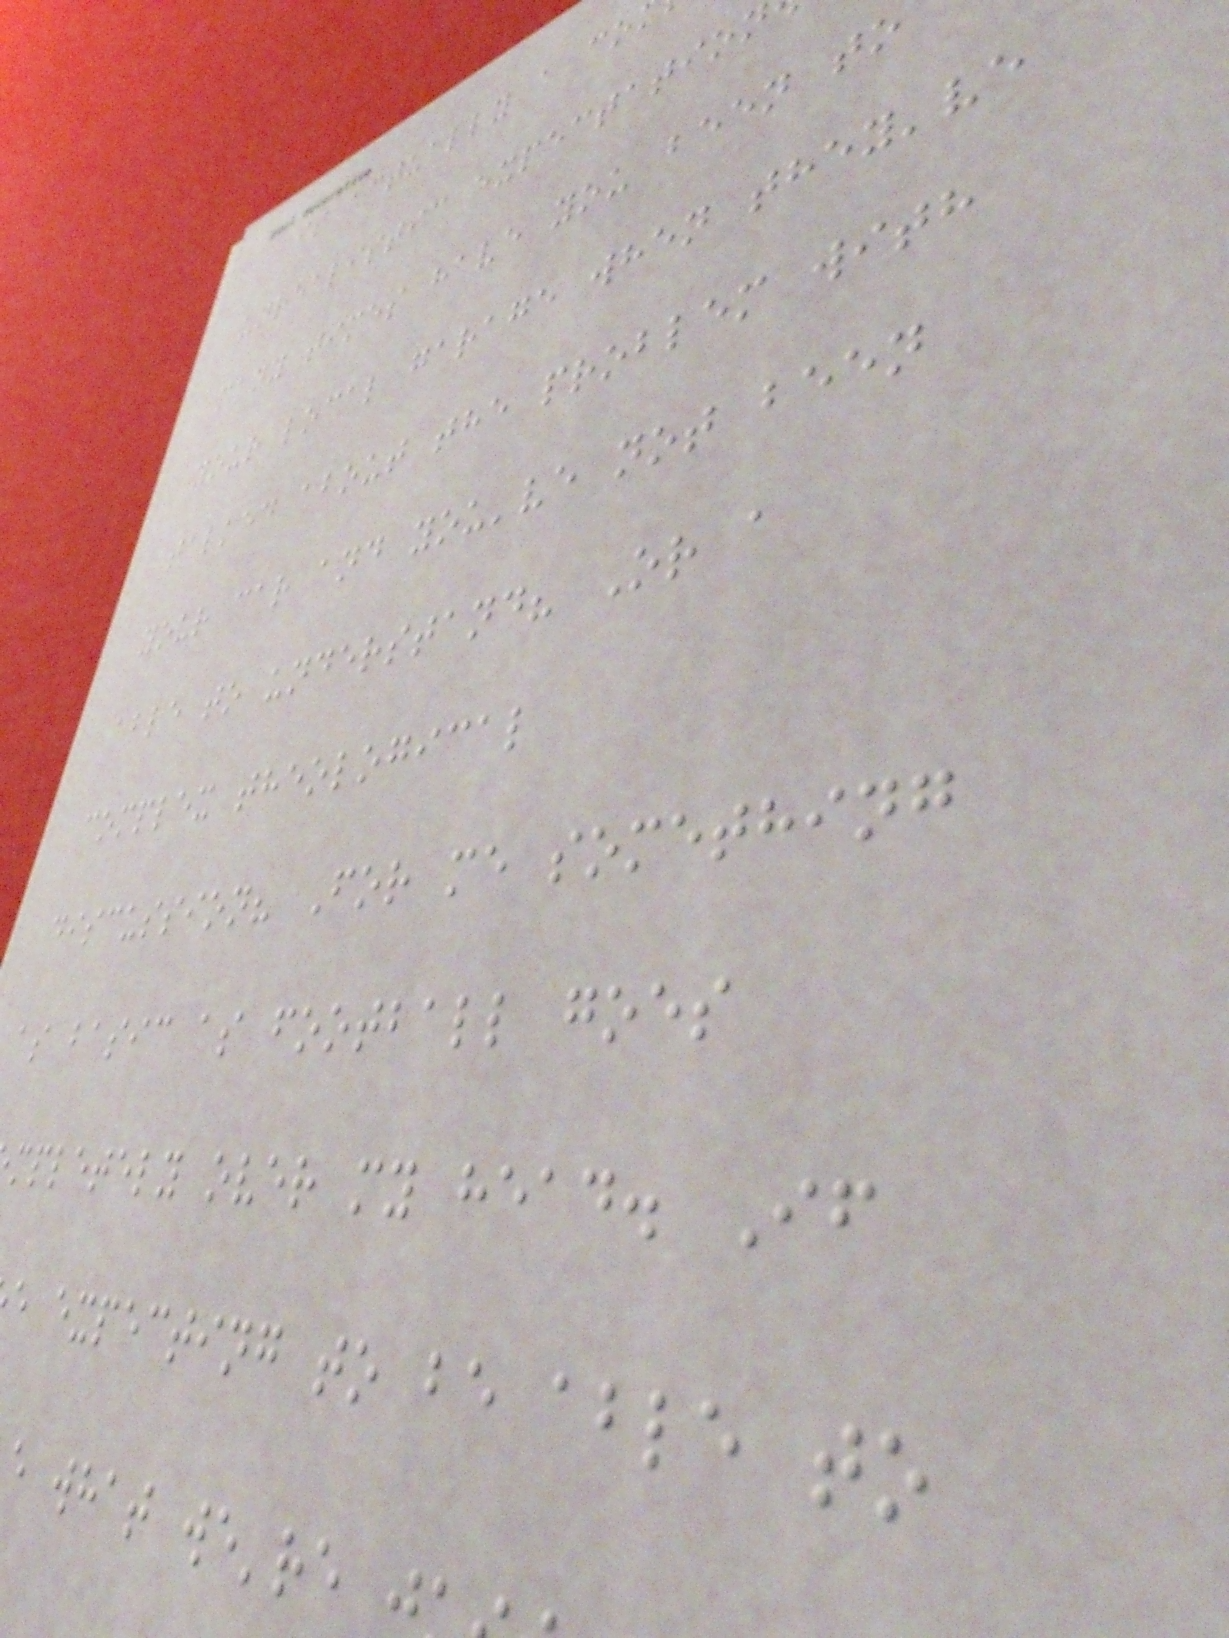is actually a co
unrealistic expectation
many times have you been to
your local garage when they've
talked about the problem with
your car and you've not been
able to understand? Or a
complex theological
discussion? For me something
as basic as football goes
mpletely over my head. If
e expecting to be able to
e what we're
